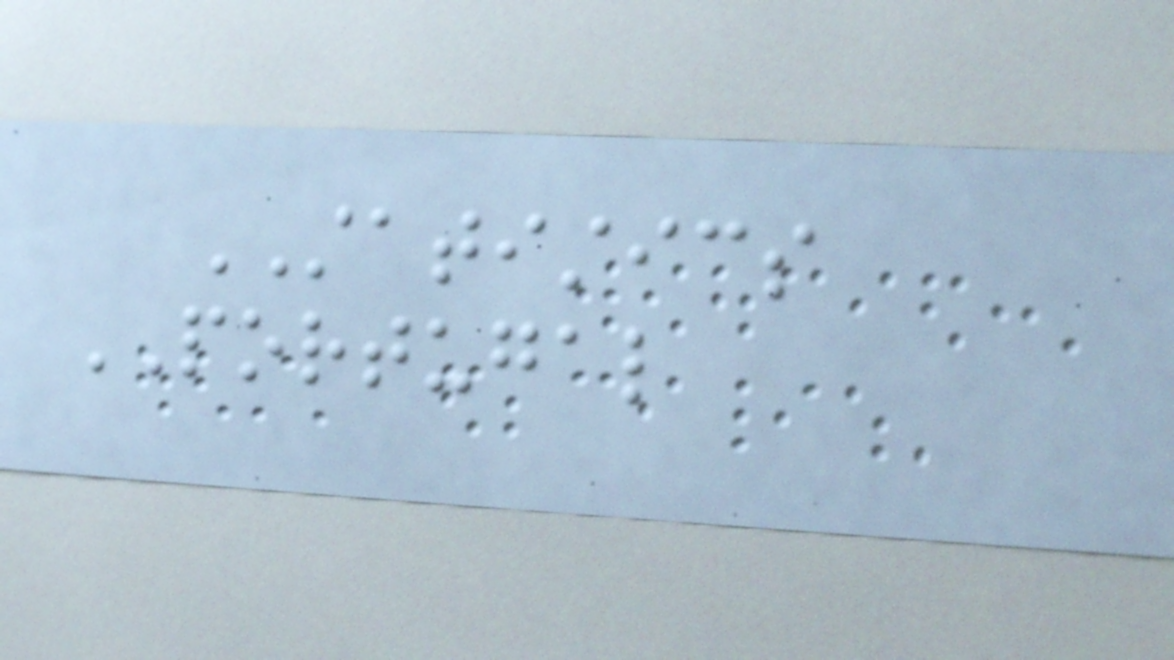STATISTICS
PORTUGAL
